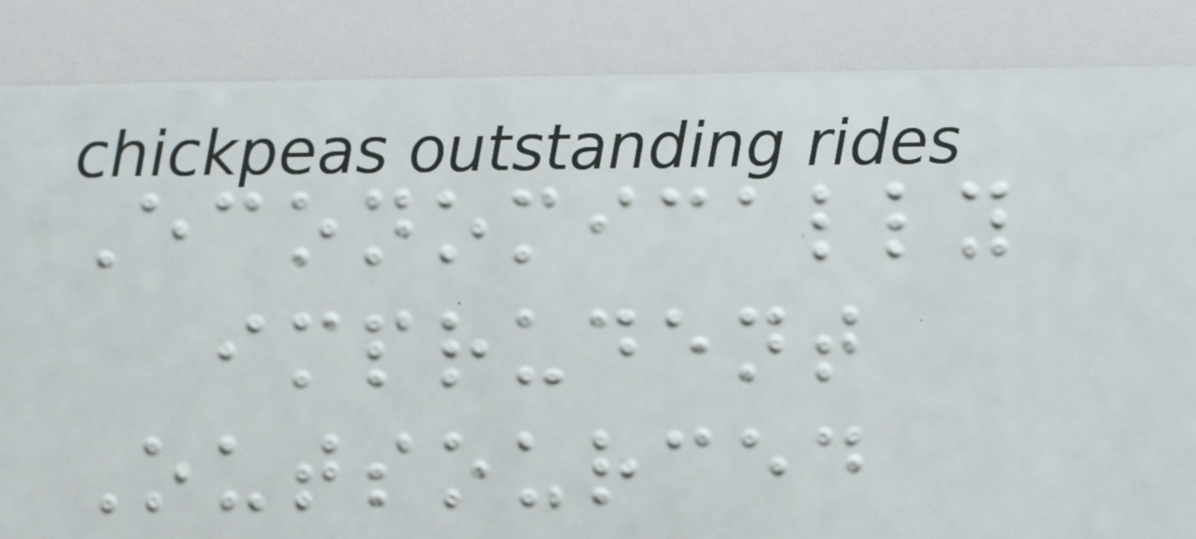Economically
imprudent
Outsourced
